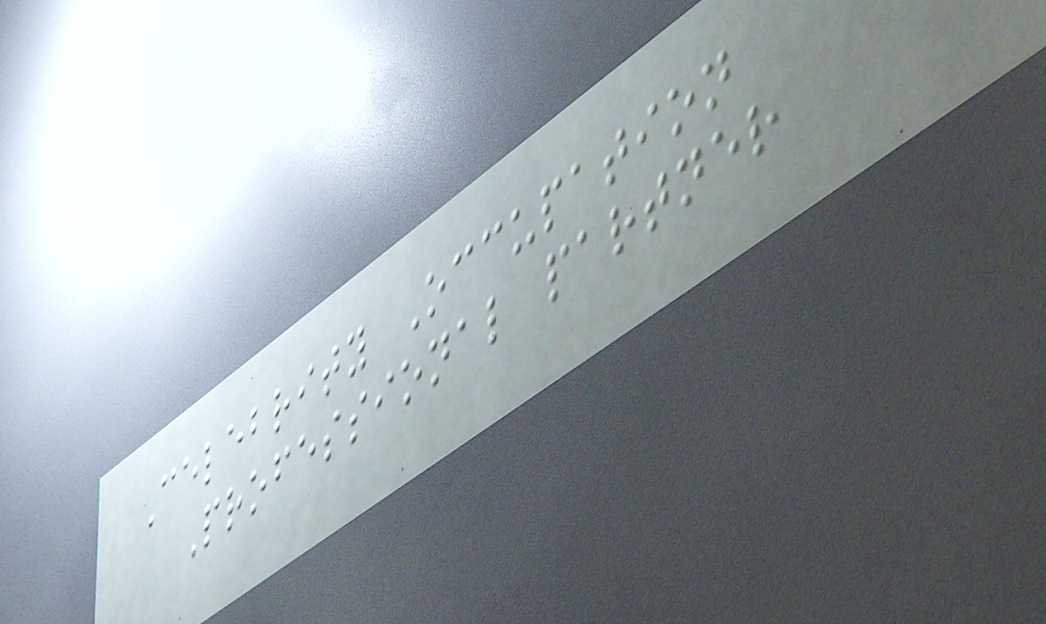Celebrity Occupation
Professional partner
